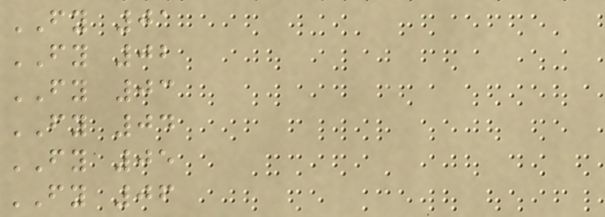FY 01
FY 02
FY 03
FY 04
FY 05
FY 06
